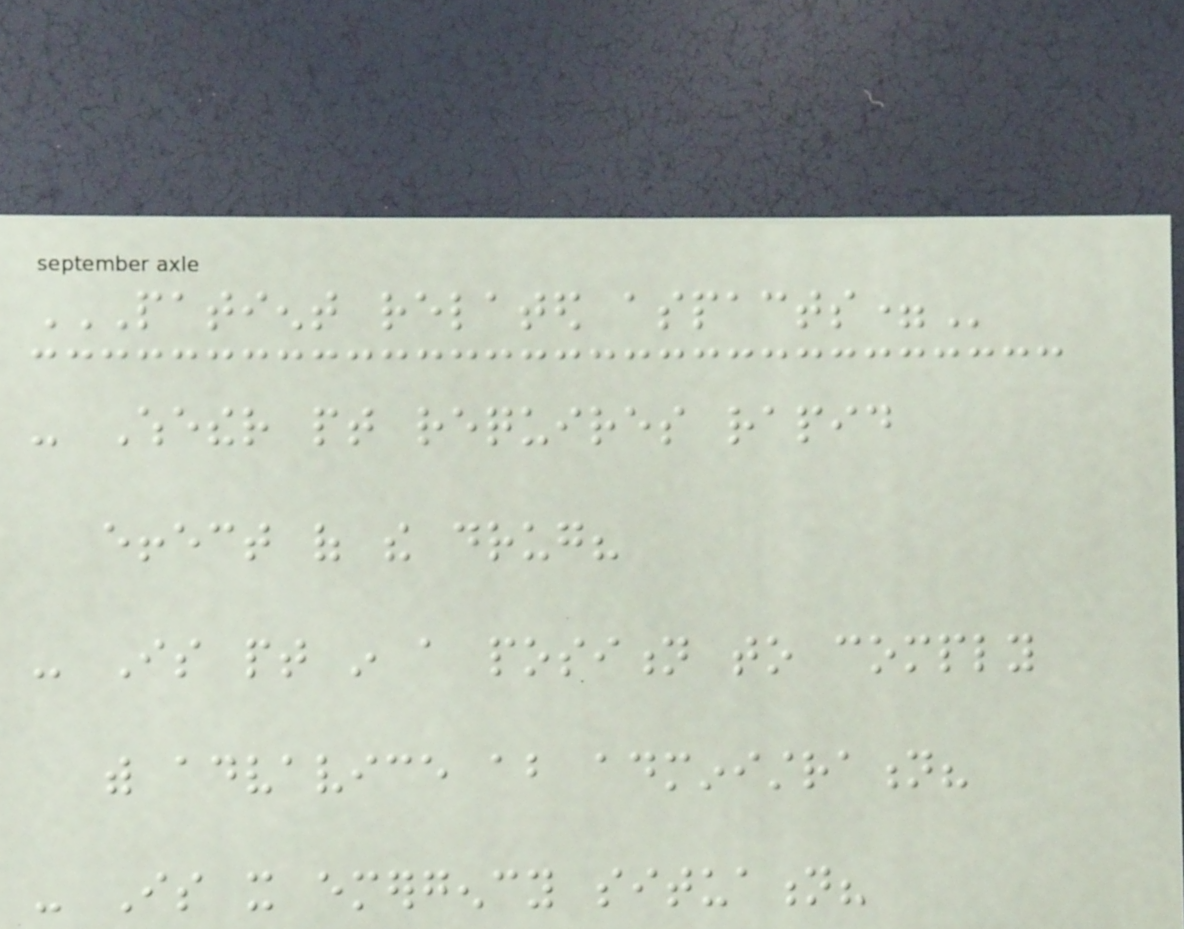PATIENT RELATED ASPACTS=
- Whether pt requires rapid
effect of the drug?
- Is pt in a position to comply
with advavice about administration?
- Is it emergency situation?
